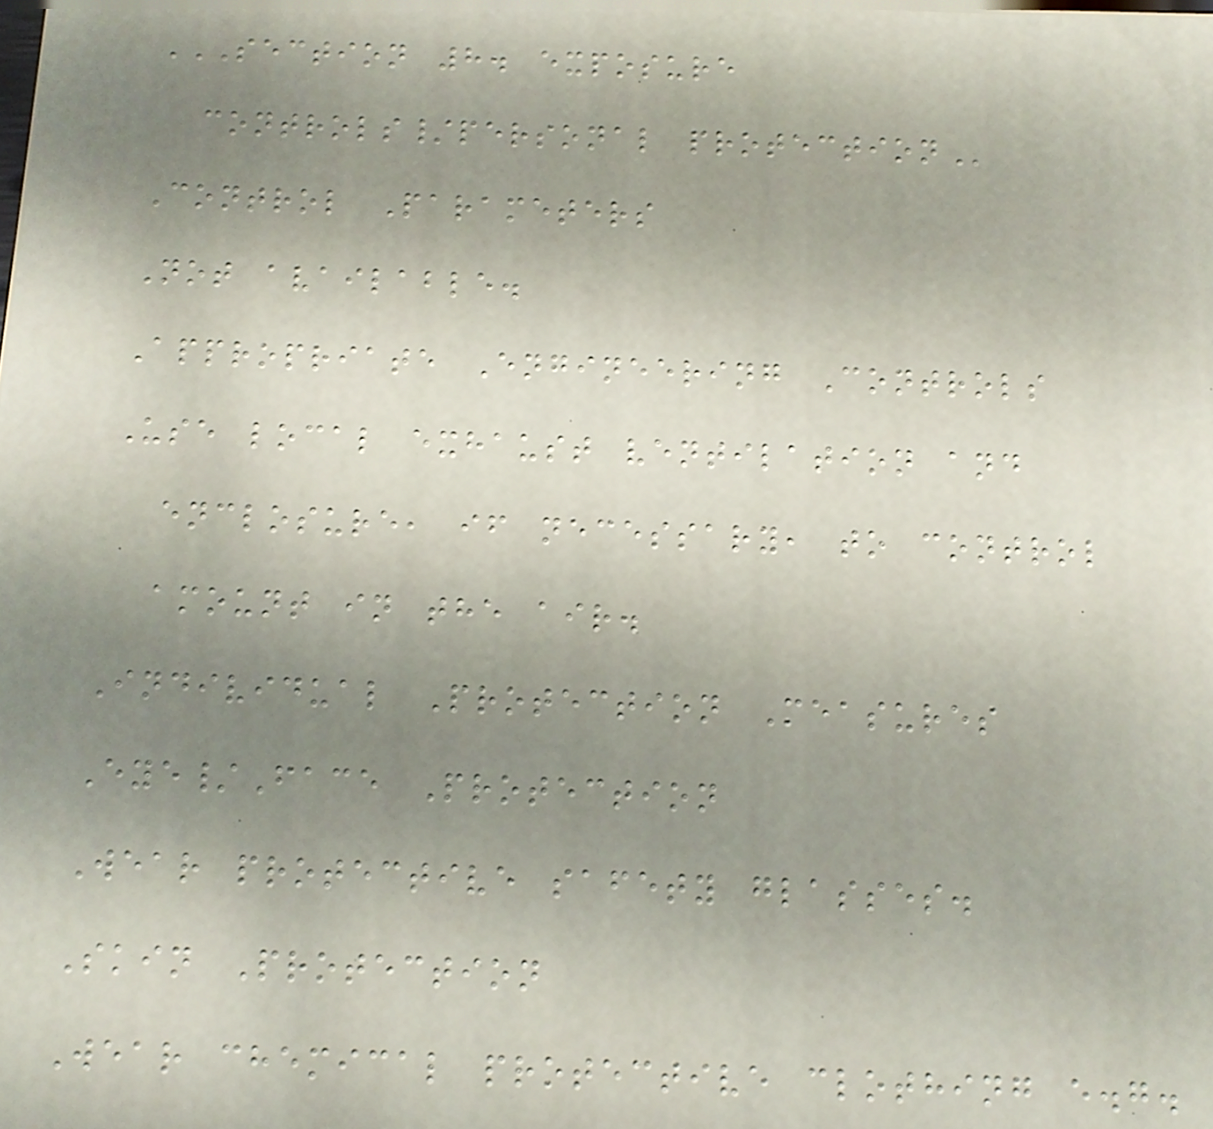SECTION 8. EXPOSURE
CONTROLS/PERSONAL PROTECTION
Control Parameters
Not available.
Appropriate Engineering Controls
Use local exhaust ventilation and
enclosure, if necessary, to control
amount in the air.
Individual Protection Measures
Eye/Face Protection
Wear protective safety glasses.
Skin Protection
Wear chemical protective clothing e.g.
